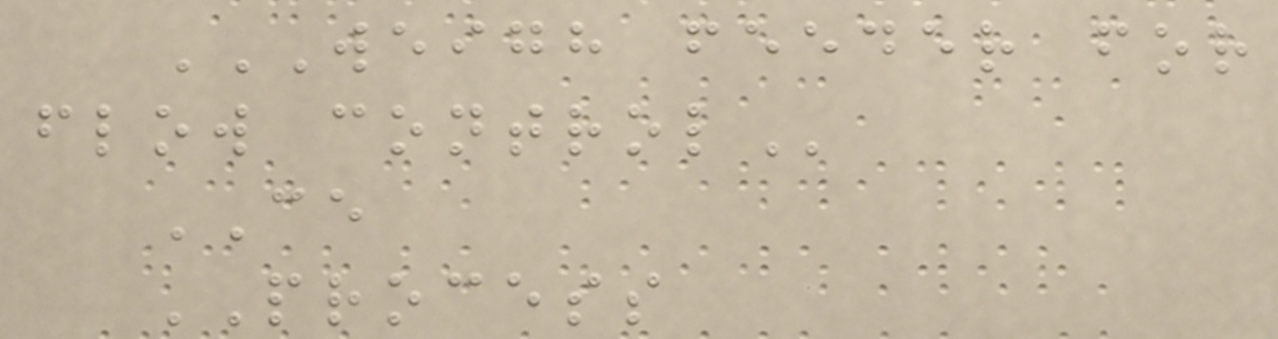WEIGH FEEDER FOR
FLOW CONTROL
CE
PROCESS
